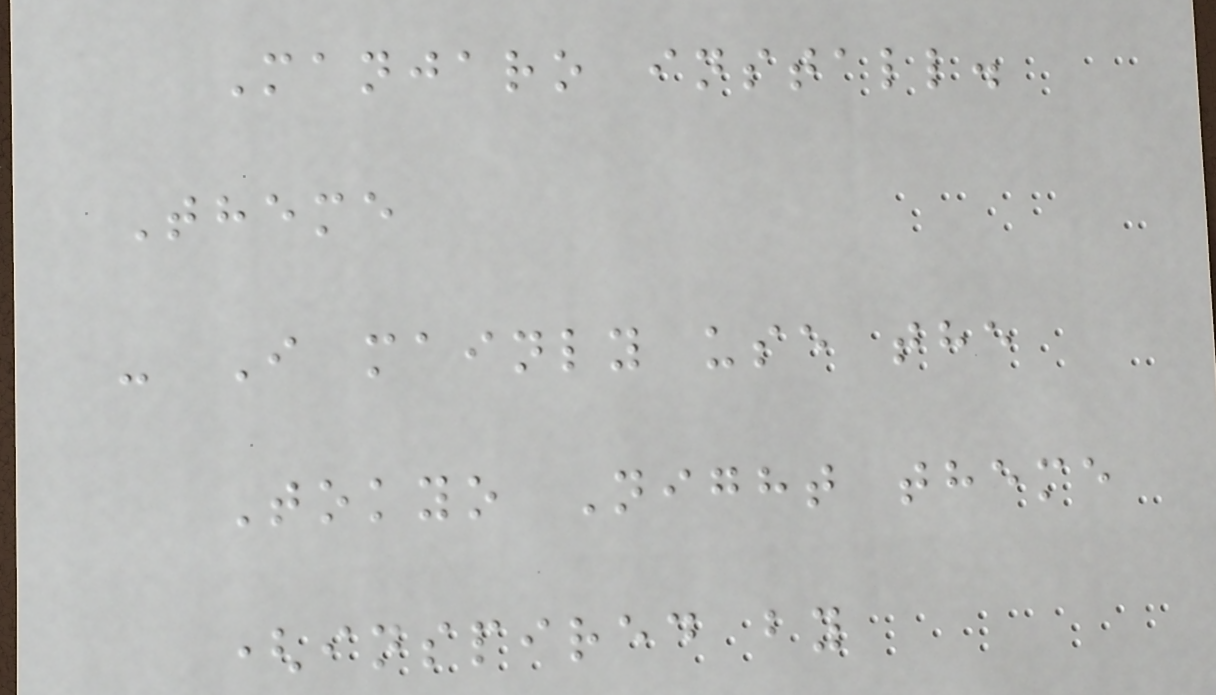Manjaro install.
Theme
- I mainly use the
Tokyo Night theme
(inspired by
